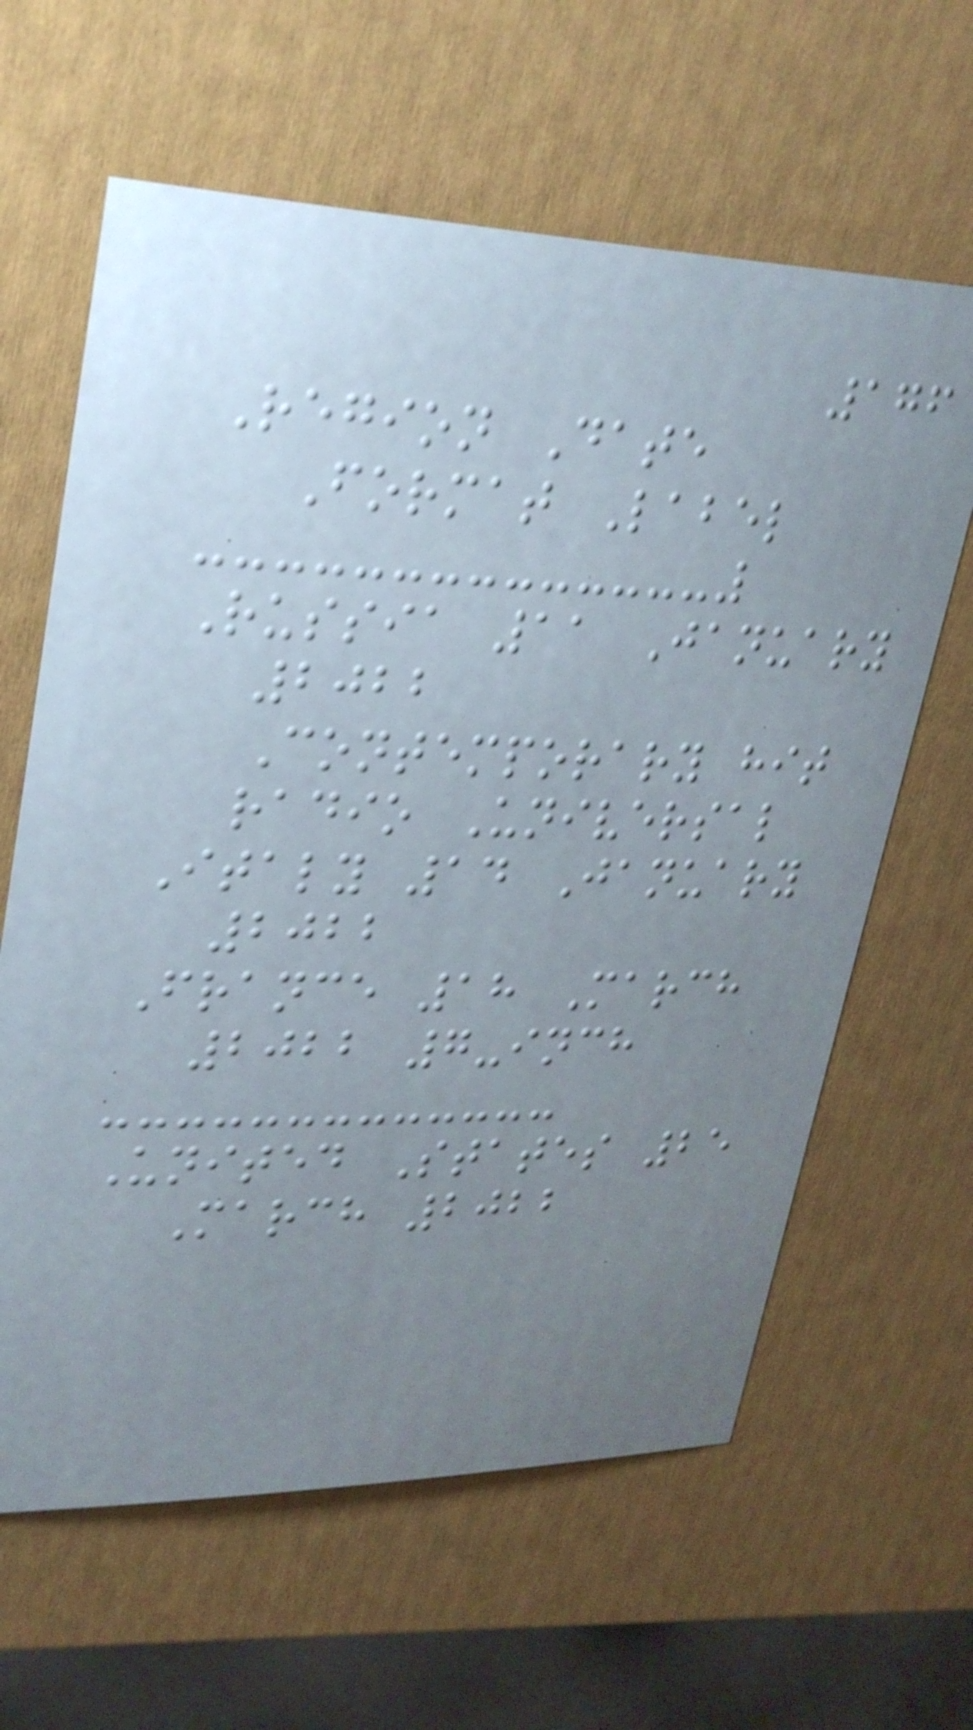176
Region Date
Format Label
Russia 11 January
2022
Contemporary hit
radio Universal
Italy 14 January
2022
France 18 March
2022 7-inch
United States 25
March 2022
